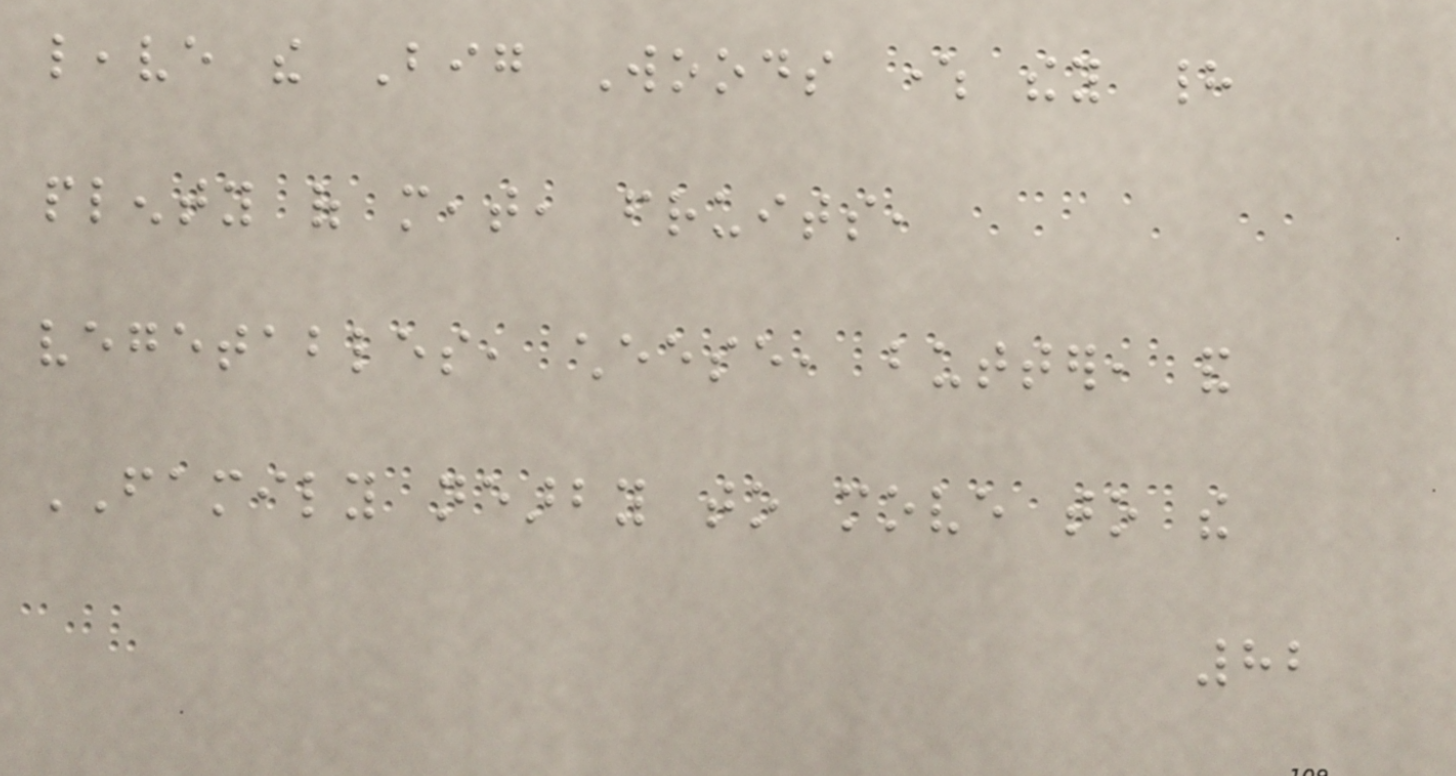leave the Big Woods where they had
plenty of meat, fruits,
vegetables, cheese, butter, and
FAMILY nearby to move to the
82
